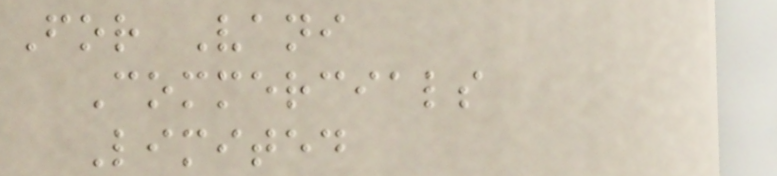For Vani
Commercials
Limited
